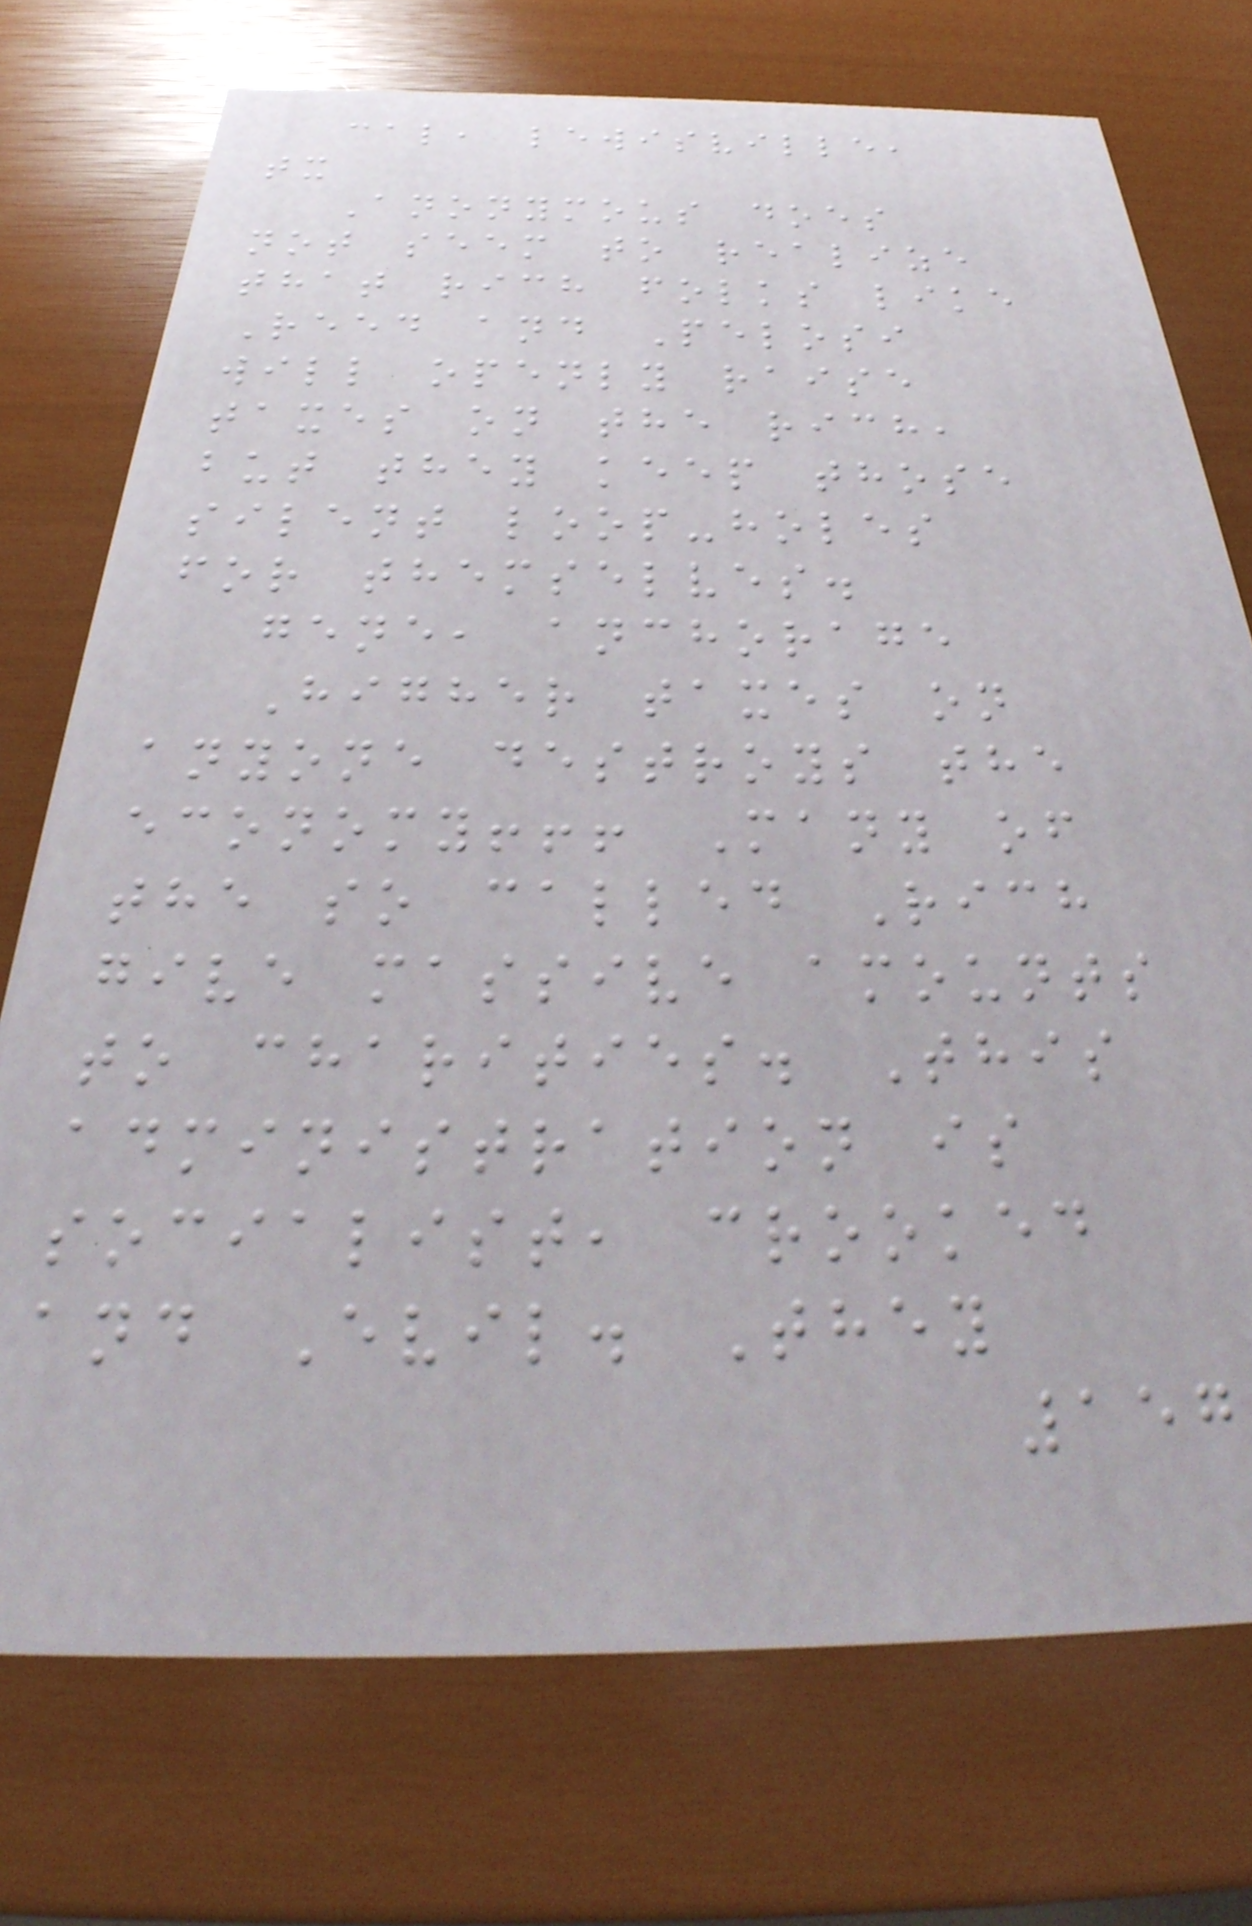cal, lewisville,
tx
Anonymous does
not seem to realize
that rich folks like
Reed and Pelosi
will openly raise
taxes on the rich,
but they keep those
silent loop-holes
for themselves.
gene, anchorage
Higher taxes on
anyone destroys the
economy!!! Many of
the so called Rich
give massive amounts
to charities. This
administration is
socialist, crooked
and Evil. They
157
